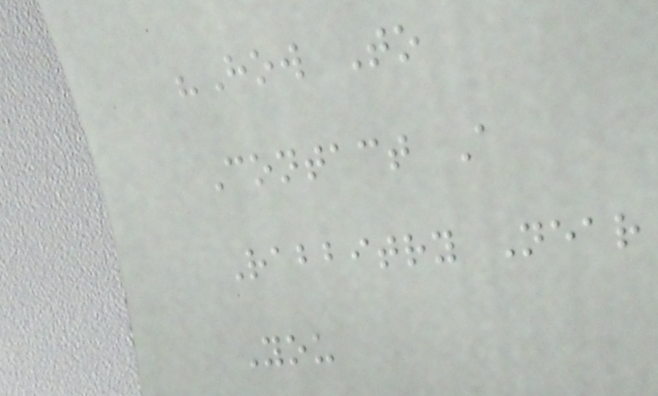"How To
Contact A
Rabbitry Near
You
